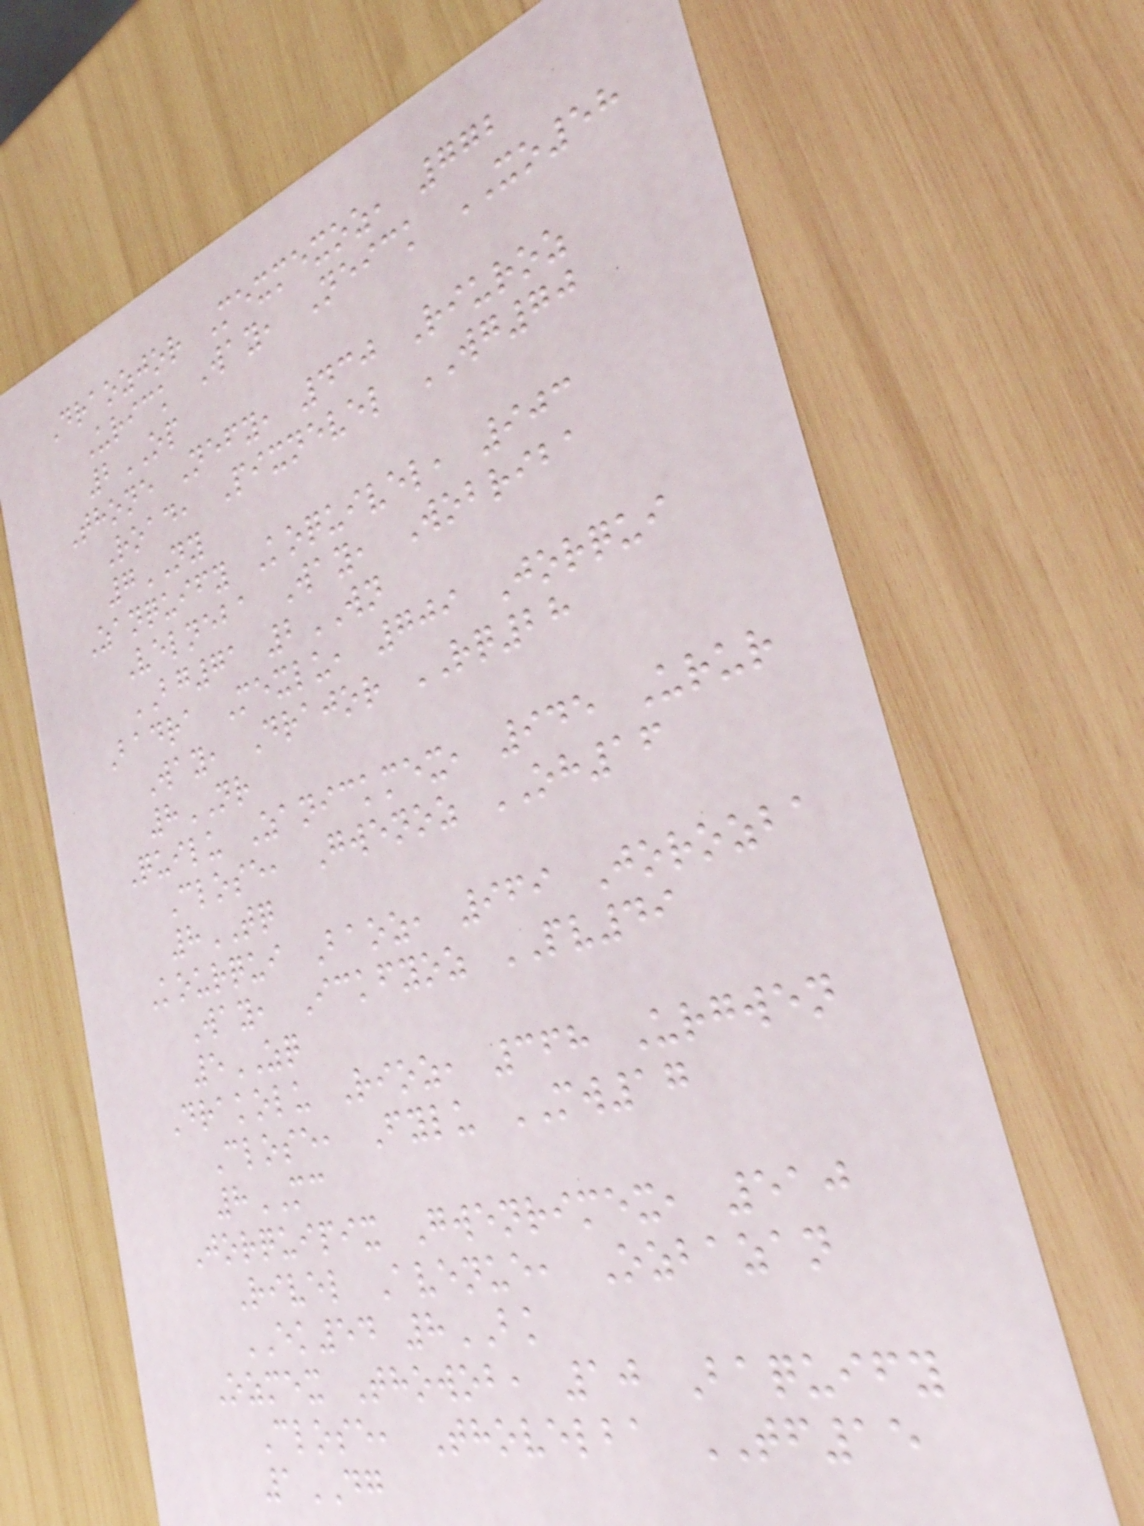Draozjor Mexmexoz, 772
Urick Way, Neick XO58
2OP
Thone Nefy, 430 Riuroz
Road, Pixnevel WG70
7NY
Zanquify Koquivel, 903
Velneba Way, Wobriba
BG71 2WN
Badra Mexlu, 709 Jorqui
Way, Drajor RQ28
8NR
Quilu Zanickmex, 945 Urur
Close, Gwenoz OH16
8TQ
Kourqui Baoz, 969 Jorozba
Way, Ickfyoz PV49
5ZQ
Drakolu Rioz, 368 Urgwen
Close, Fylu MW17
8MC
Jorquipix Gwenrimex, 510
Rivel Avenue, Ozbazan
EK54 8BK
Ozmex Thowob, 10 Baquify
Close, Thovelba TF15
1DG
